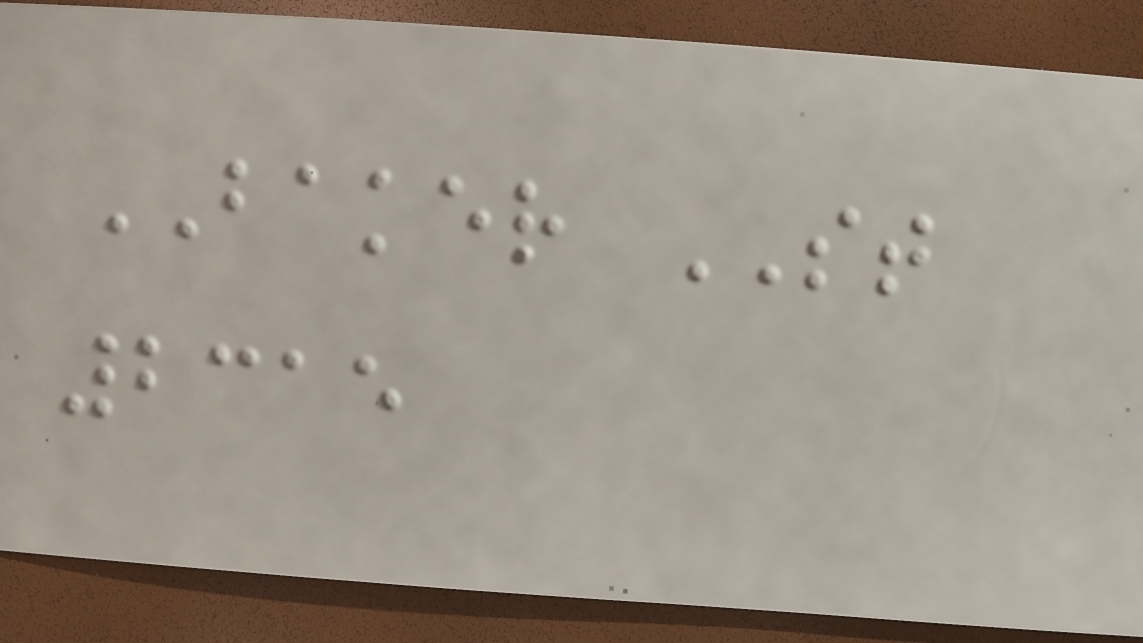BAKER ST
2315
